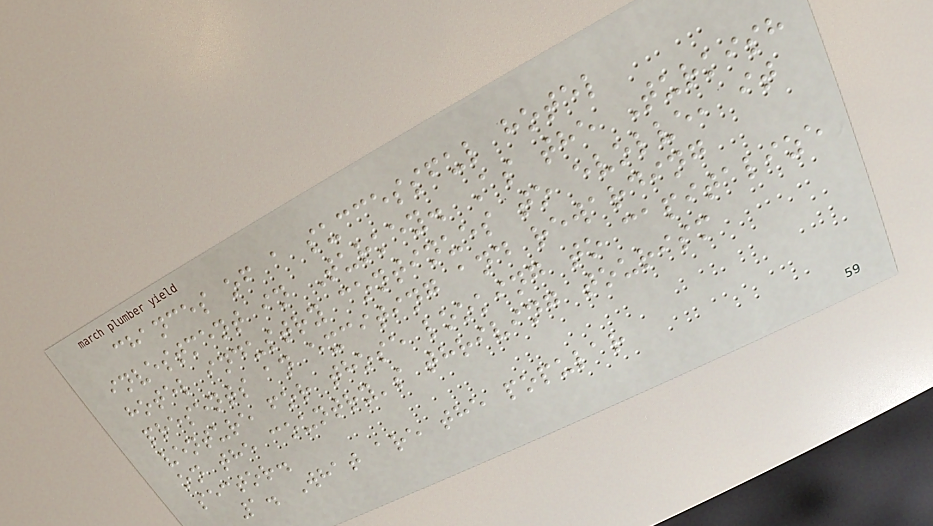chances of a successful hotel
investment in Turkey. As the Turkish
hotel industry continues to evolve, it
presents an exciting and rewarding
venture for those looking to capitalize
on the country's thriving tourism
sector.
1. What are the popular
